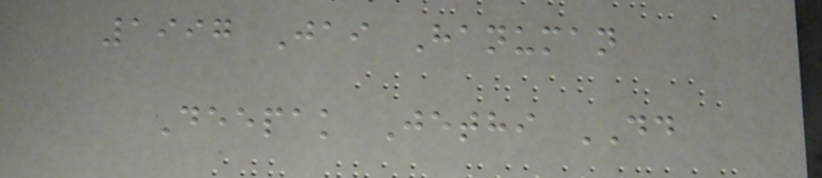1997 Jai Hanuman
Deepak Jethi DD
